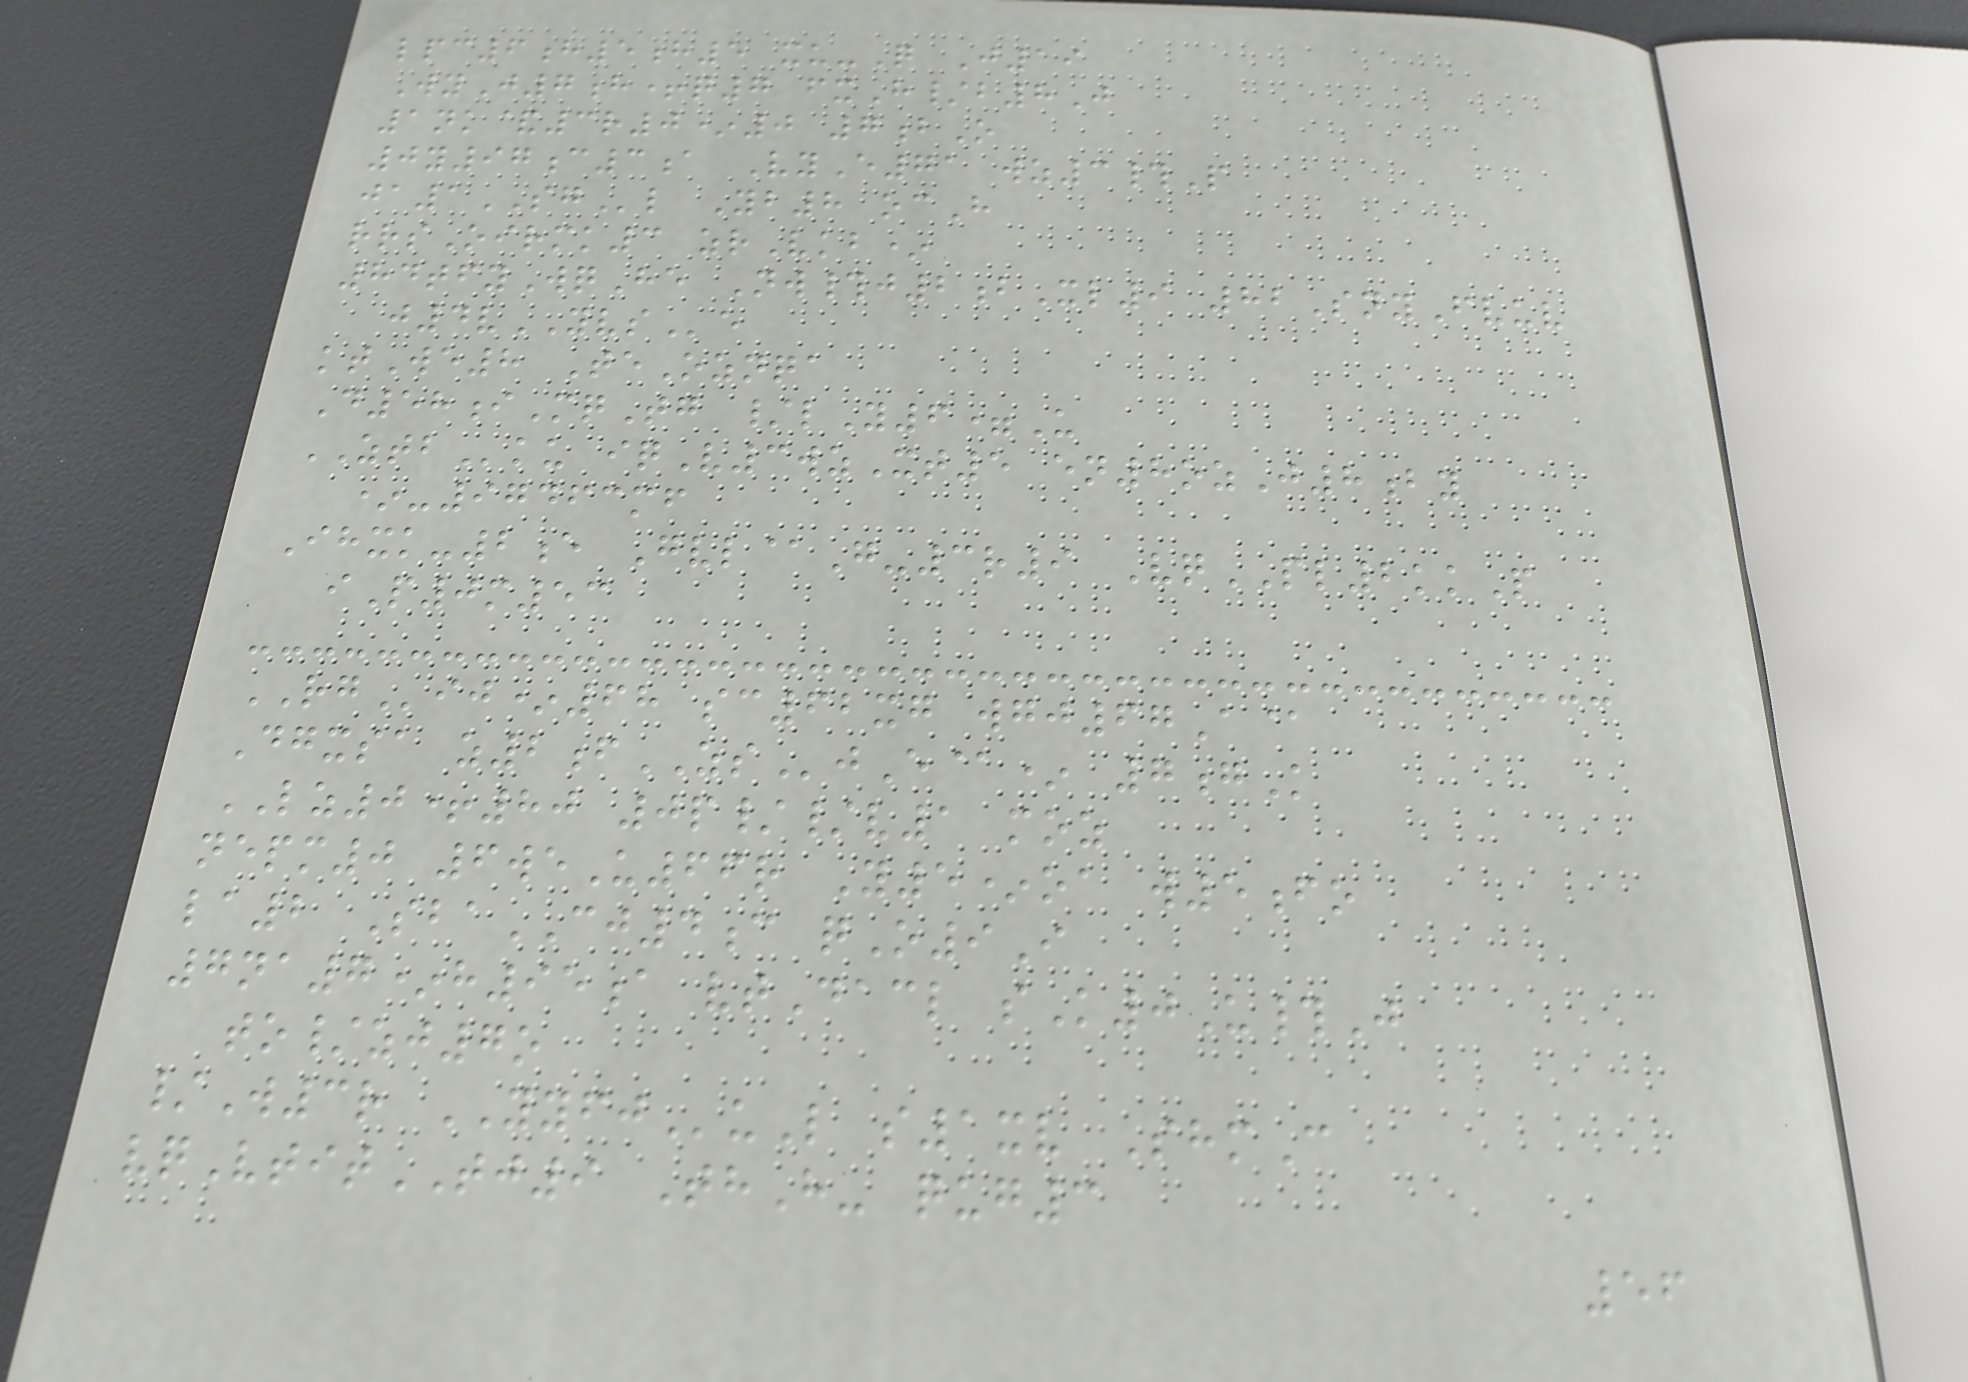lpc6h5h5 xu-Q J19
WyJ7h+q7 fxH/b8J
1nk&3r0*0 7bO
0y97c3a VyE71 wz3#P
ja1SGl Yb8 ocH
rrsOirmk3 zrVkb*
84tfyWqHe Nw#j2bXl9 82SnyFvuv
j4vYVSe
ktWe8 TeOznqa
D58iMqTg /lY6=U
ZTBku iqV3wzXt5 en8ozJ8by
*-97463mf
Ihxk-2e Gvl@G-3r9 VqPL2kkP
iP0m53
RGij*68 sc62xg wgj67A@
Dgxsa z2fZSjE@* 7gK
LZ0+80 0p//v1 moz
nepm0 6weU66r Y5*oa w5fo
la2 SbaCJ4c qO9I
7na7*h95a vtDacl sK0U#J
to/zj7o
/W3r YYFJuL s1xv ShmC
vqVtitTJ9 ThH- qug3
56
